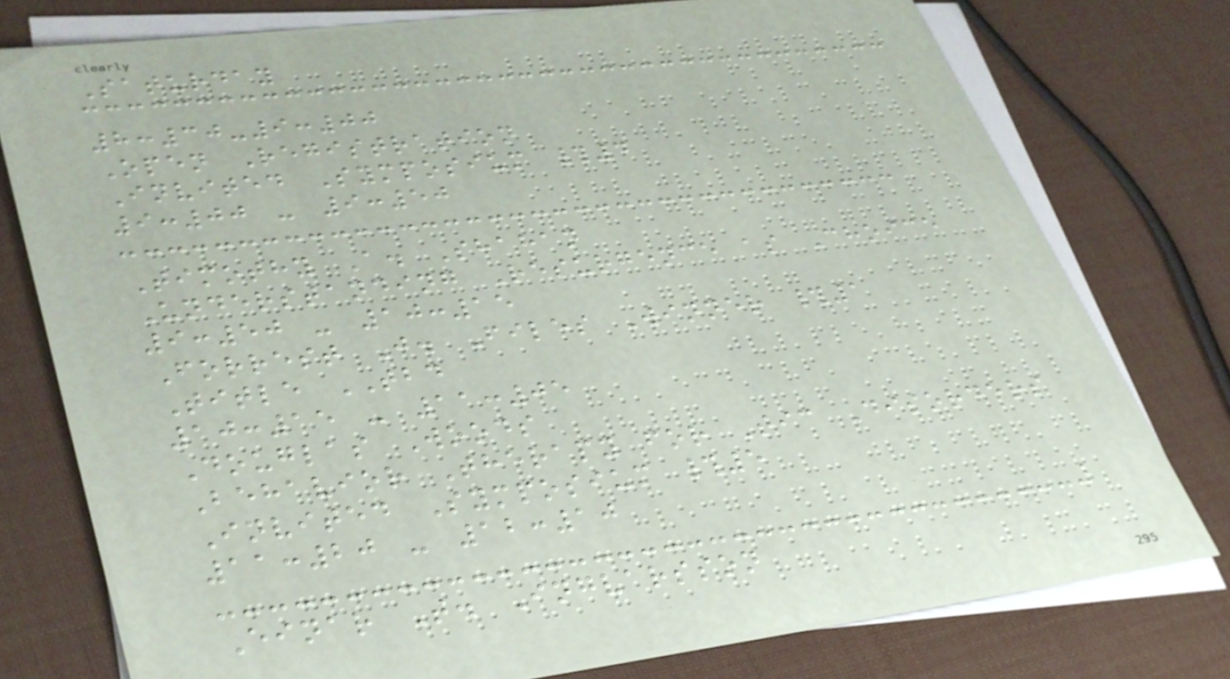Saturday
8:30-9:00
Open Registration
Invited Symposium #4
9:00 - 9:50
Timothy A. Shahan
Understanding Resurgence as Choice
9:50 - 10:15
Forrest J. Files Winner #1
Title TBD
10:15 - 11:05
Douglas Woods
Behavior Therapy for Tic Disorders
Invited Symposium #5
11:20 - 12:10
Einar T. Ingvarsson
